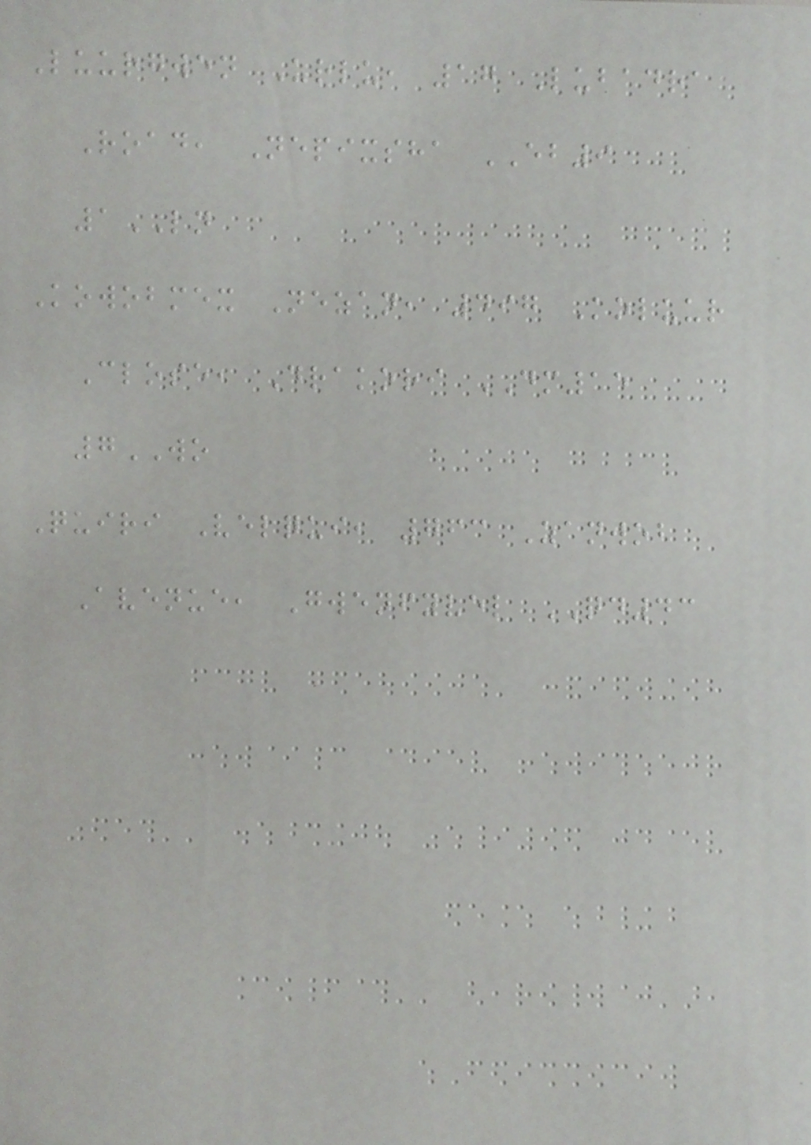Luurgwen Urlu, 17 Lubadra
Road, Nepixsha EB9
1LN
Kowobmex Nezan, 497 Koluur
Close, Drakori DM15
7WO
Quiri Velqui, 763 Zanwob
Avenue, Gwenfyvel QD43
